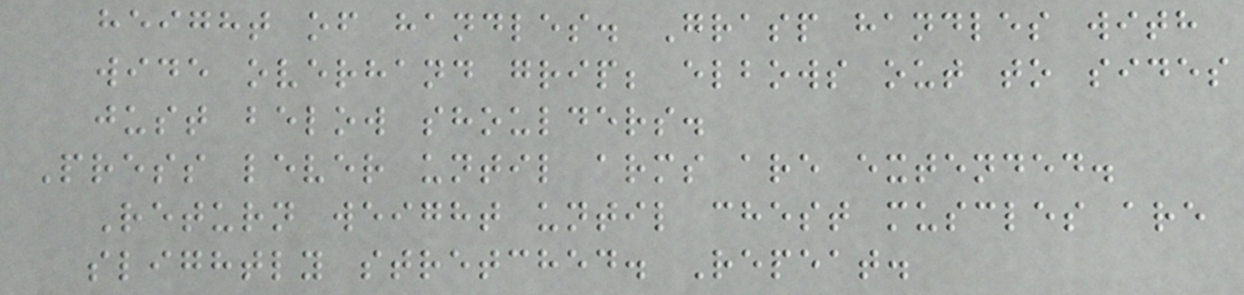height of handles. Grasp handles with
wide overhand grip; elbows out to sides
just below shoulders.
Press lever until arms are extended.
Return weight until chest muscles are
slightly stretched. Repeat.
